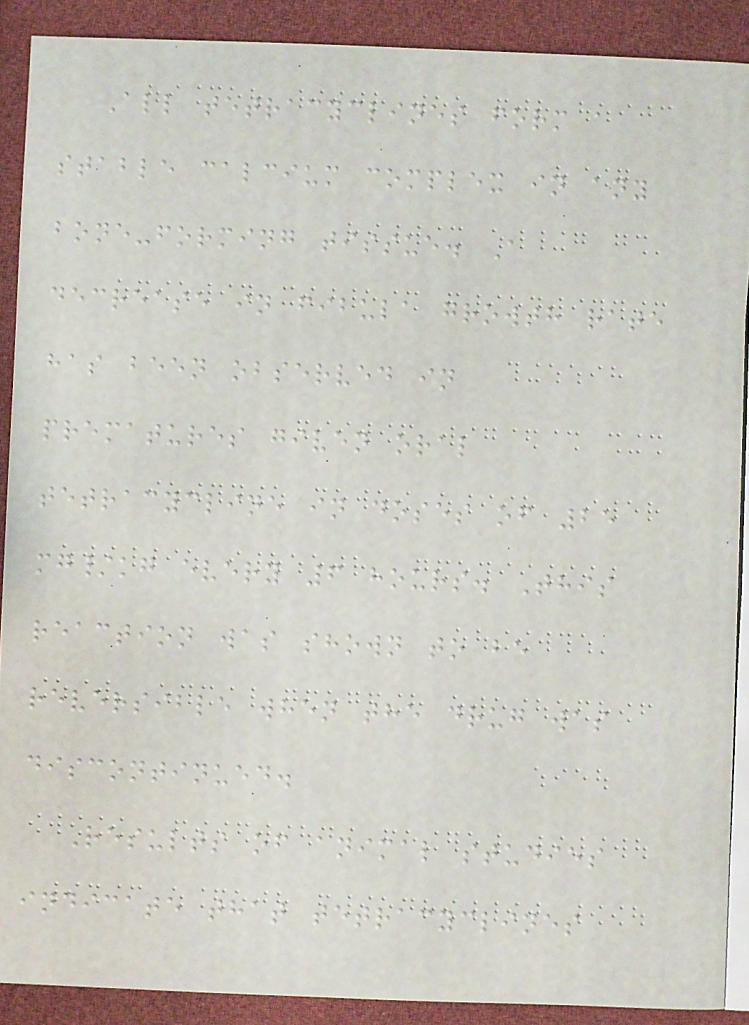All tetracyclines form a
stable calcium complex in any
bone-forming tissue. A
decrease in fibula growth rate
has been observed in
prematures given oral
tetracycline in doses of 25
mg/kg every 6 hours. This
reaction was shown to be
reversible when the drug was
discontinued.
Results of animal studies
indicate that tetracyclines
